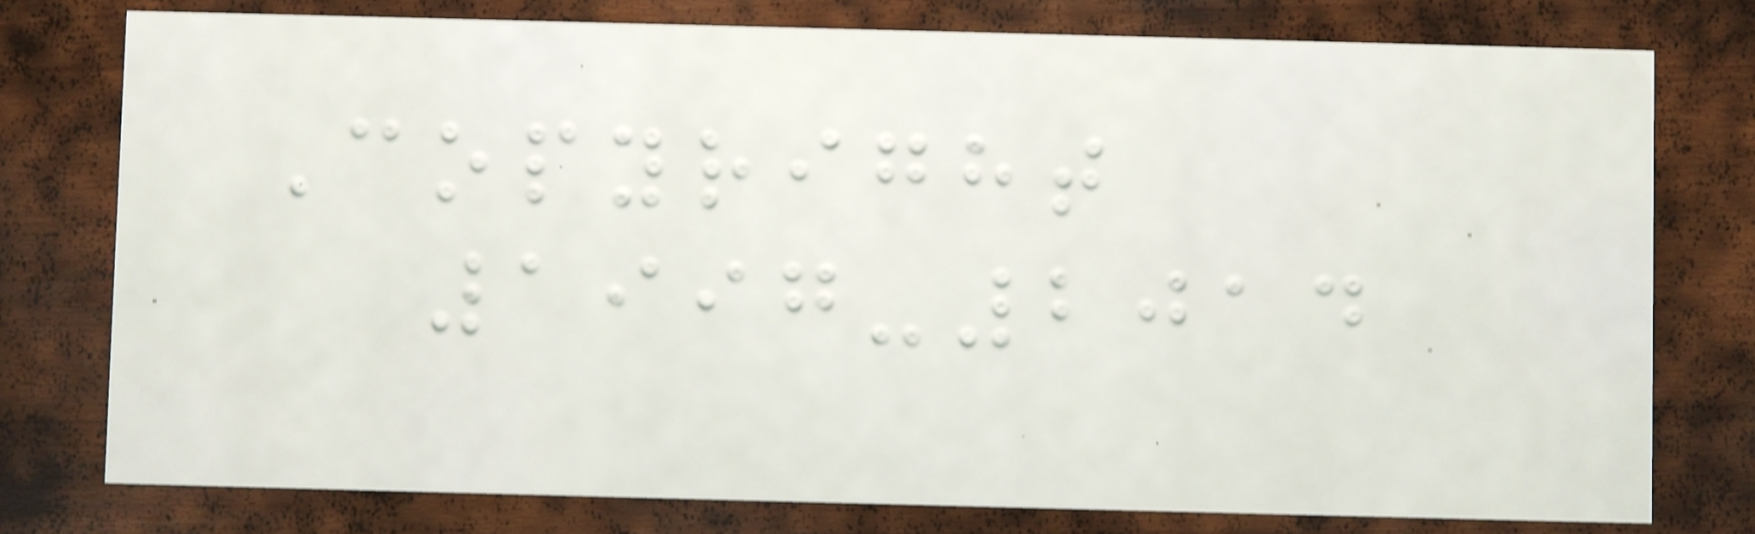Copyright
1997-2014
